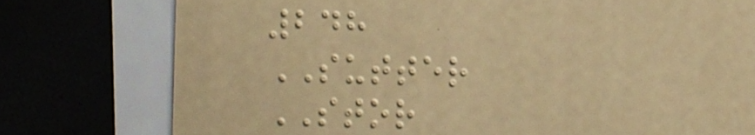248
SUTTER
STOR
